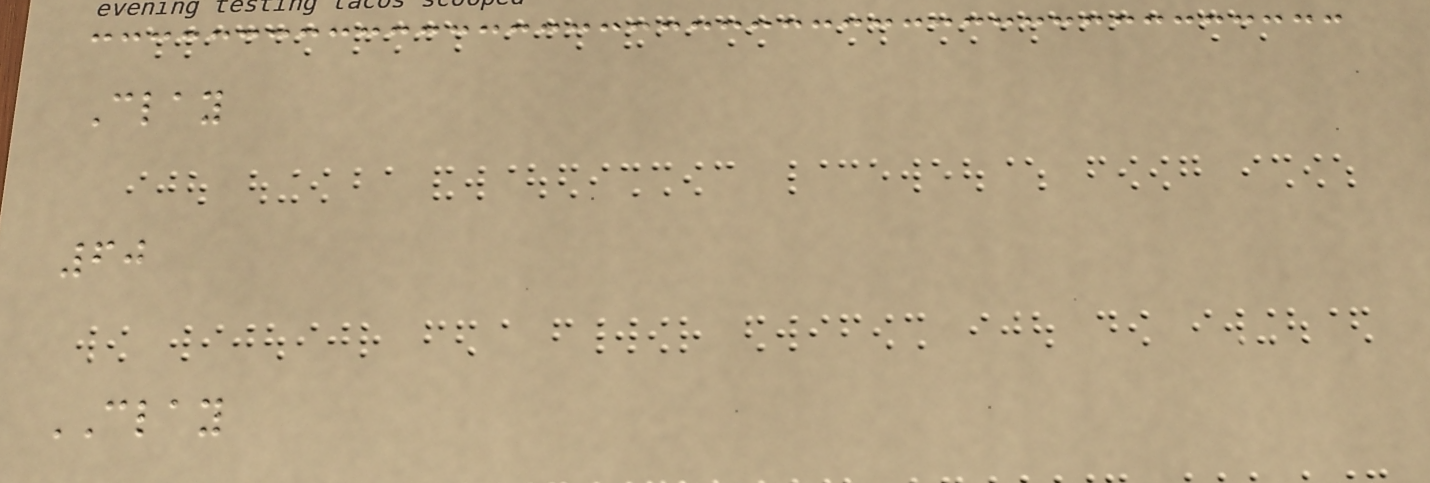Clay
60
CLAY
